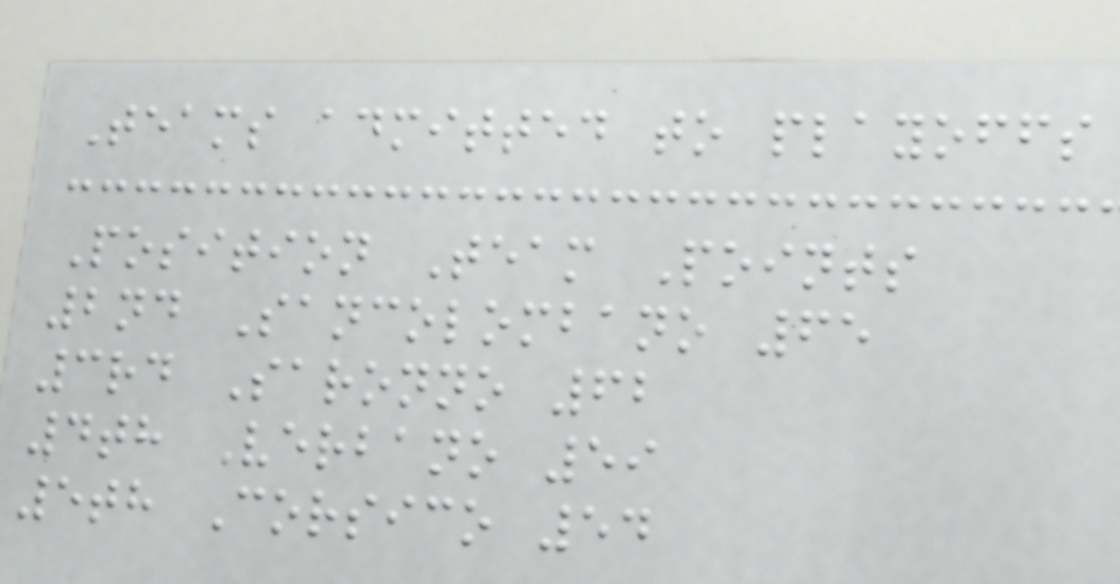Teams admitted to playoffs
Position Team Points
2nd Sancolombano 65
3rd Saronno 62
4th Verbano 59
5th Corsico 54
